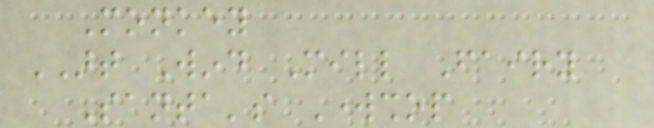Monkey
ART Wind Mill Fairy
Santa's Workshop
